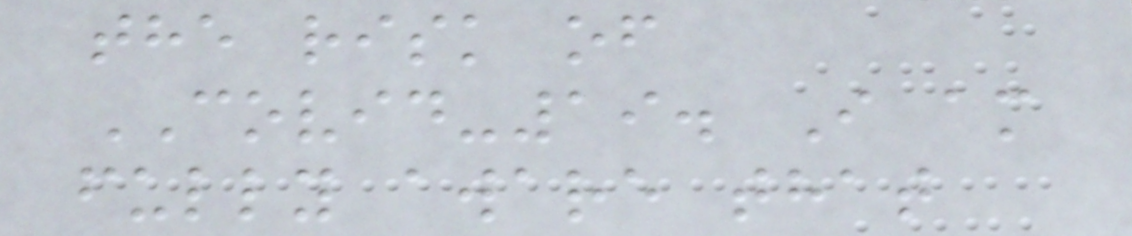the risk of
COVID-19. I am
fully aware that
